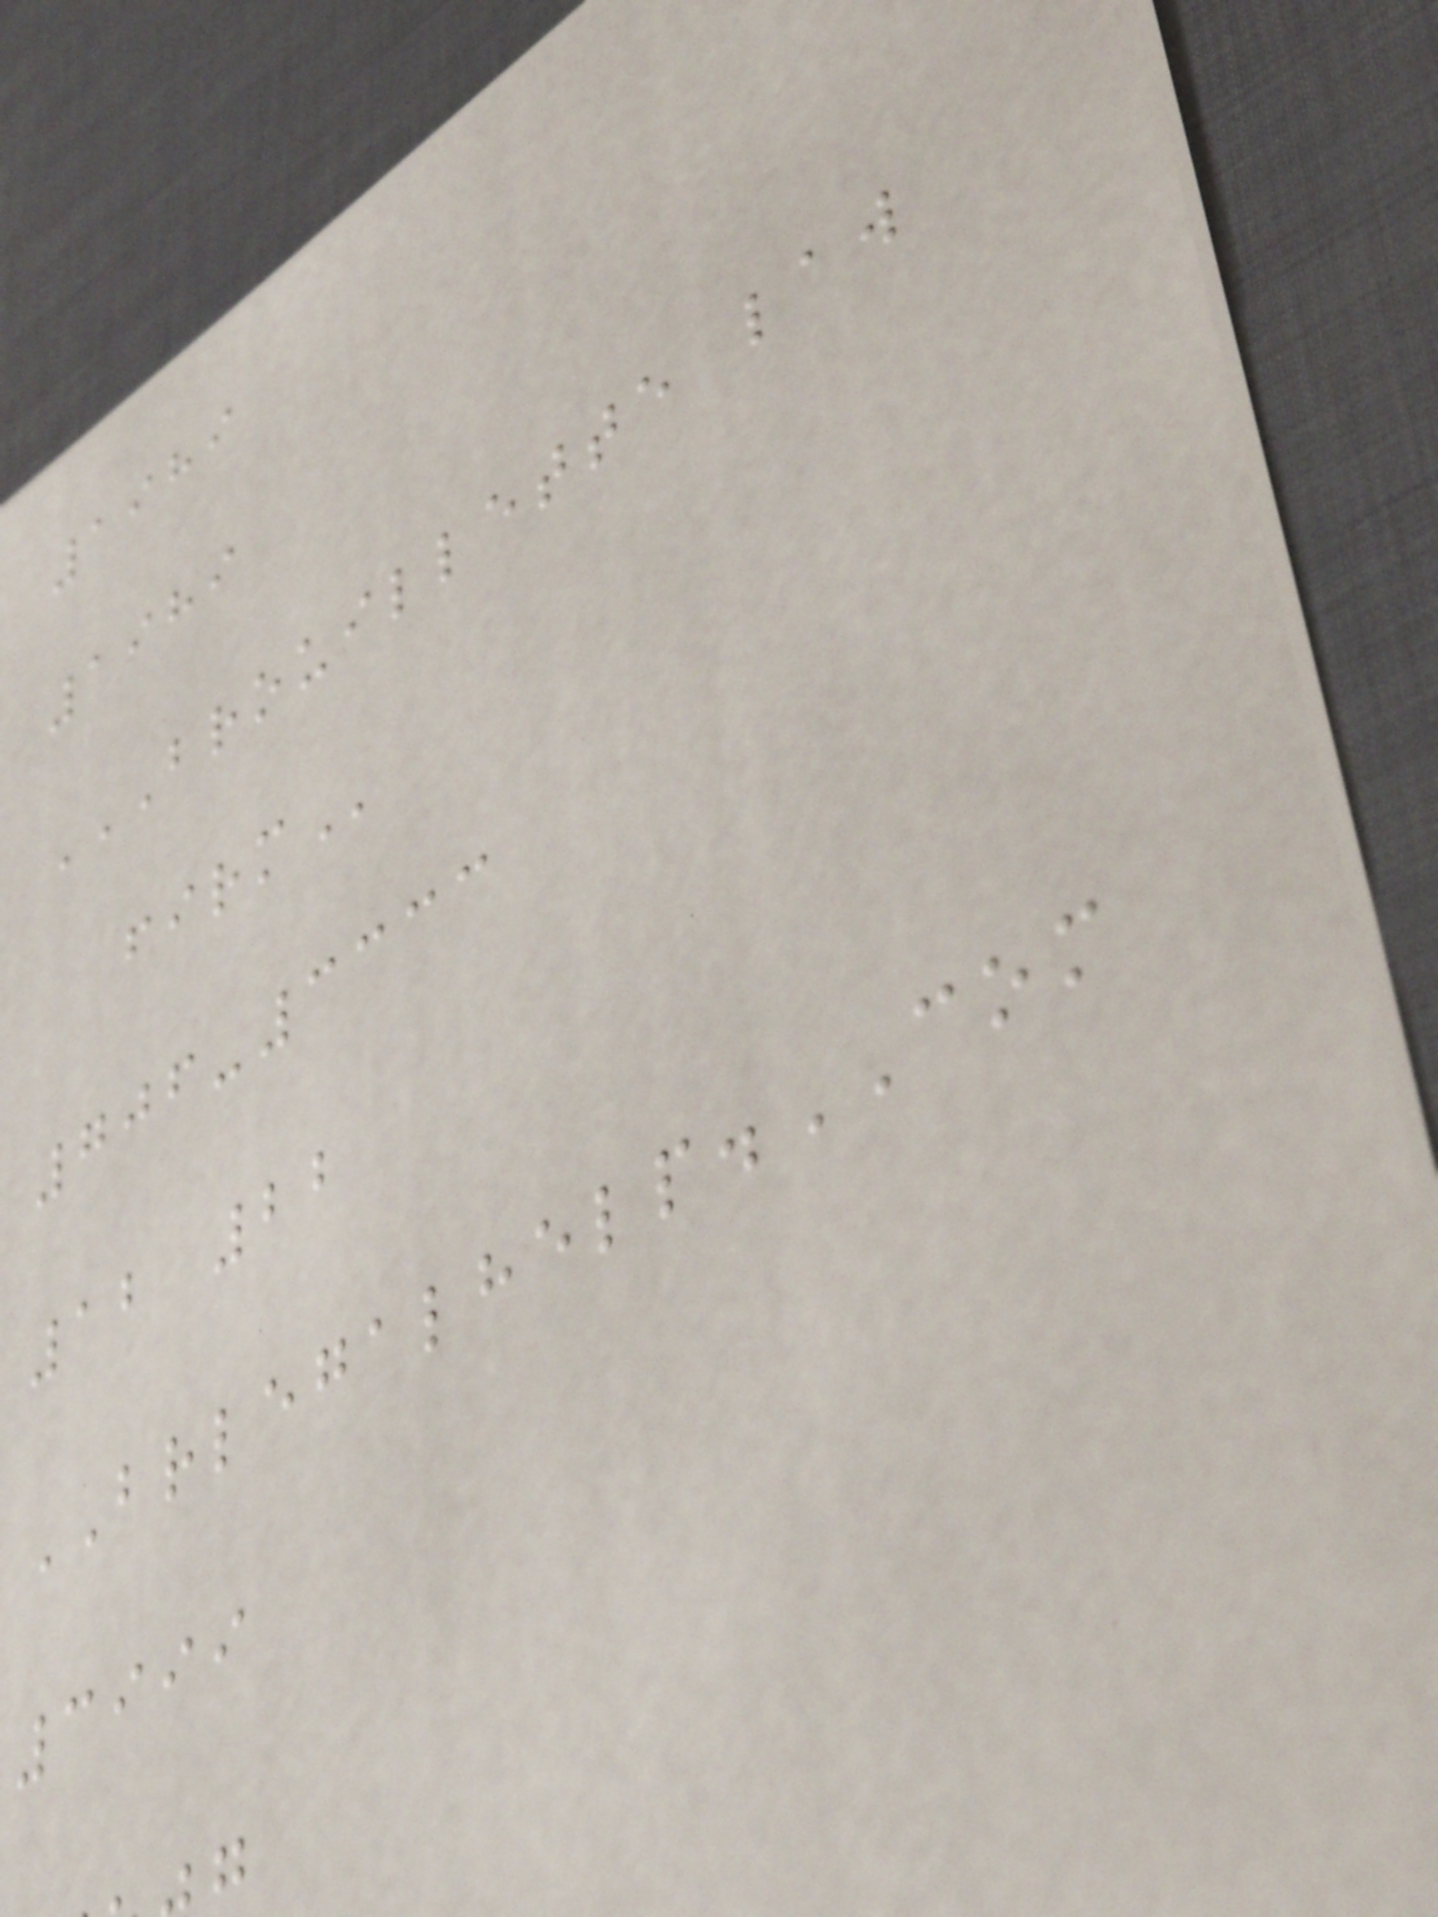1989
1989
BROUILLETTE LAW
706-3333
12 22
BRLEGALHELP.COM
3999
